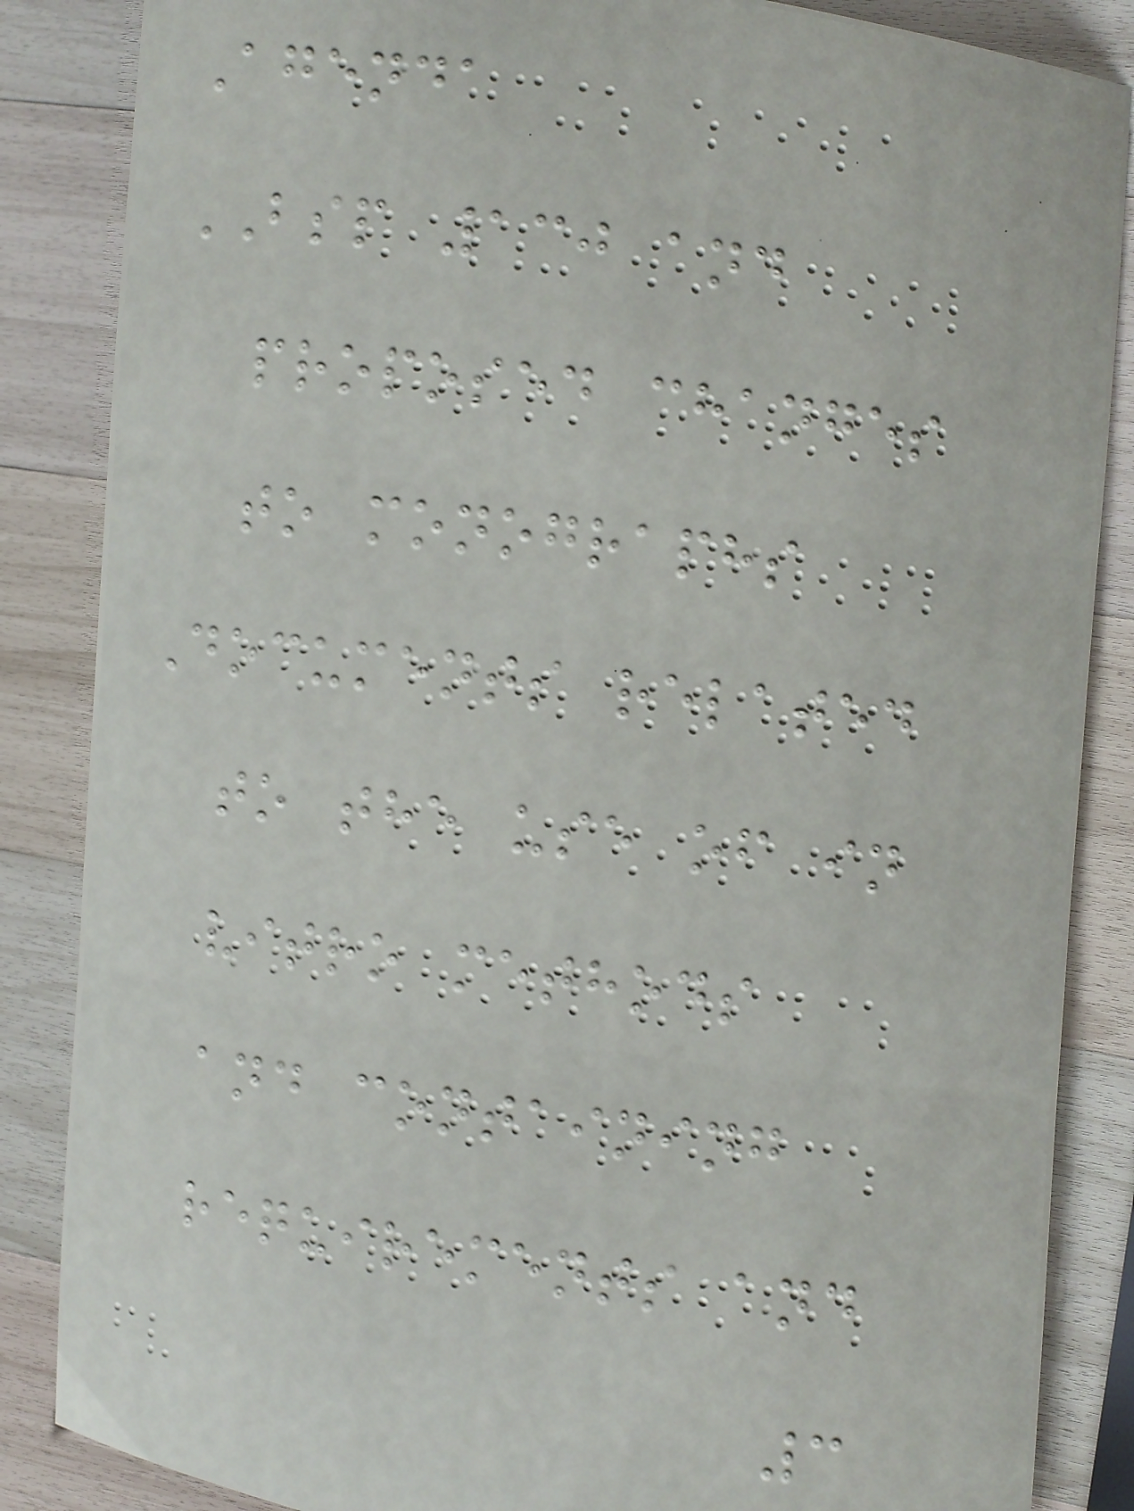Agenda
BSP 130 and
proposed changes
to monographs
Documents related
to the use of in
vitro methods
and containing
requirements and
3
